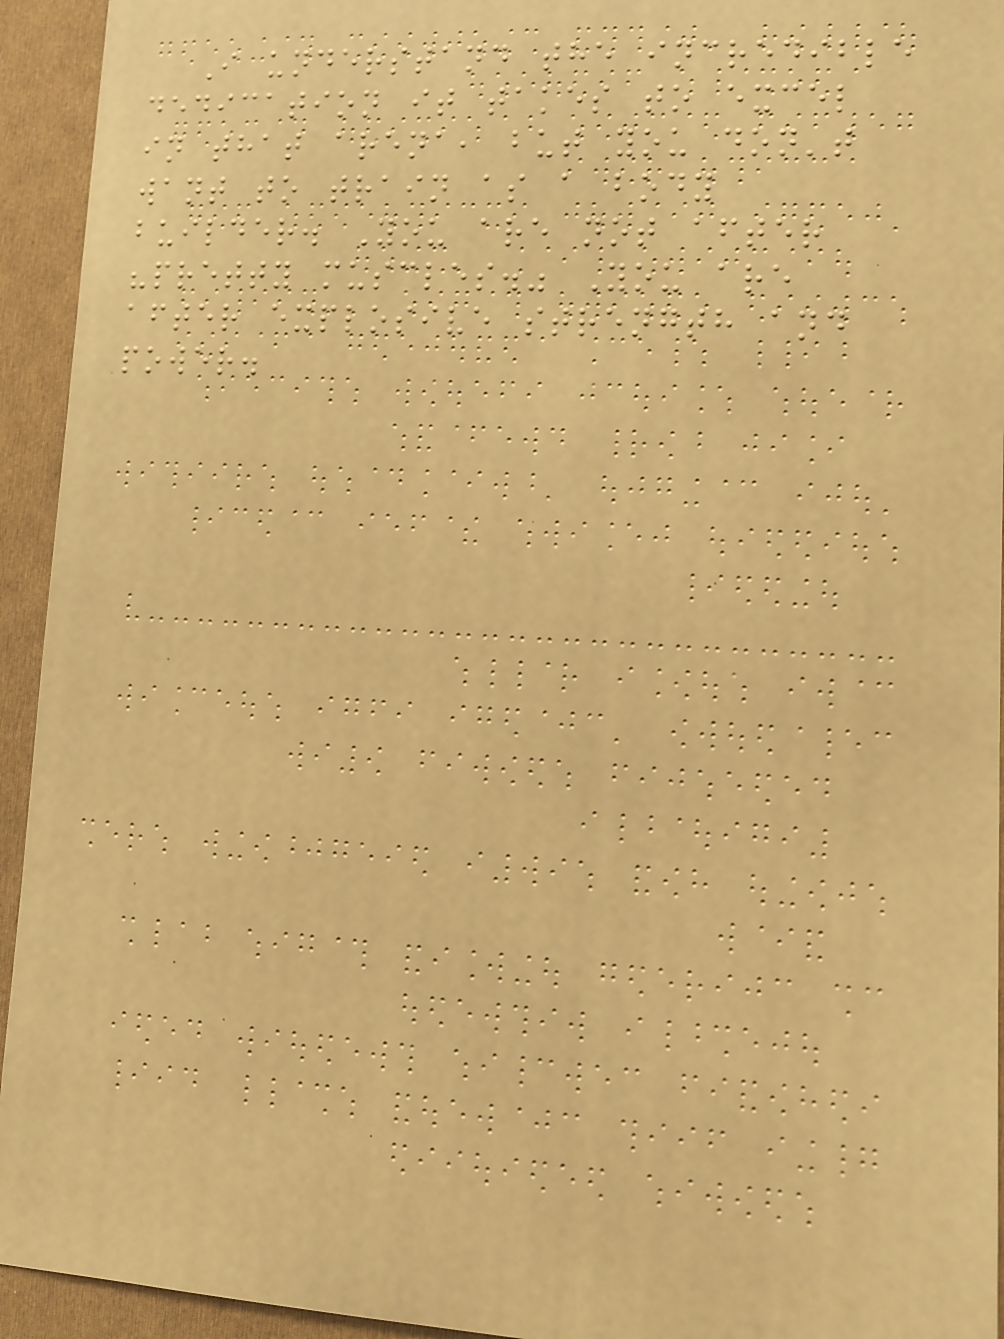I understand the incredible
dedication it takes to excel
in that arena, but you don't
want to train as a body
builder. You are not after
"pretty muscles." You are
after explosive strength and
power.
